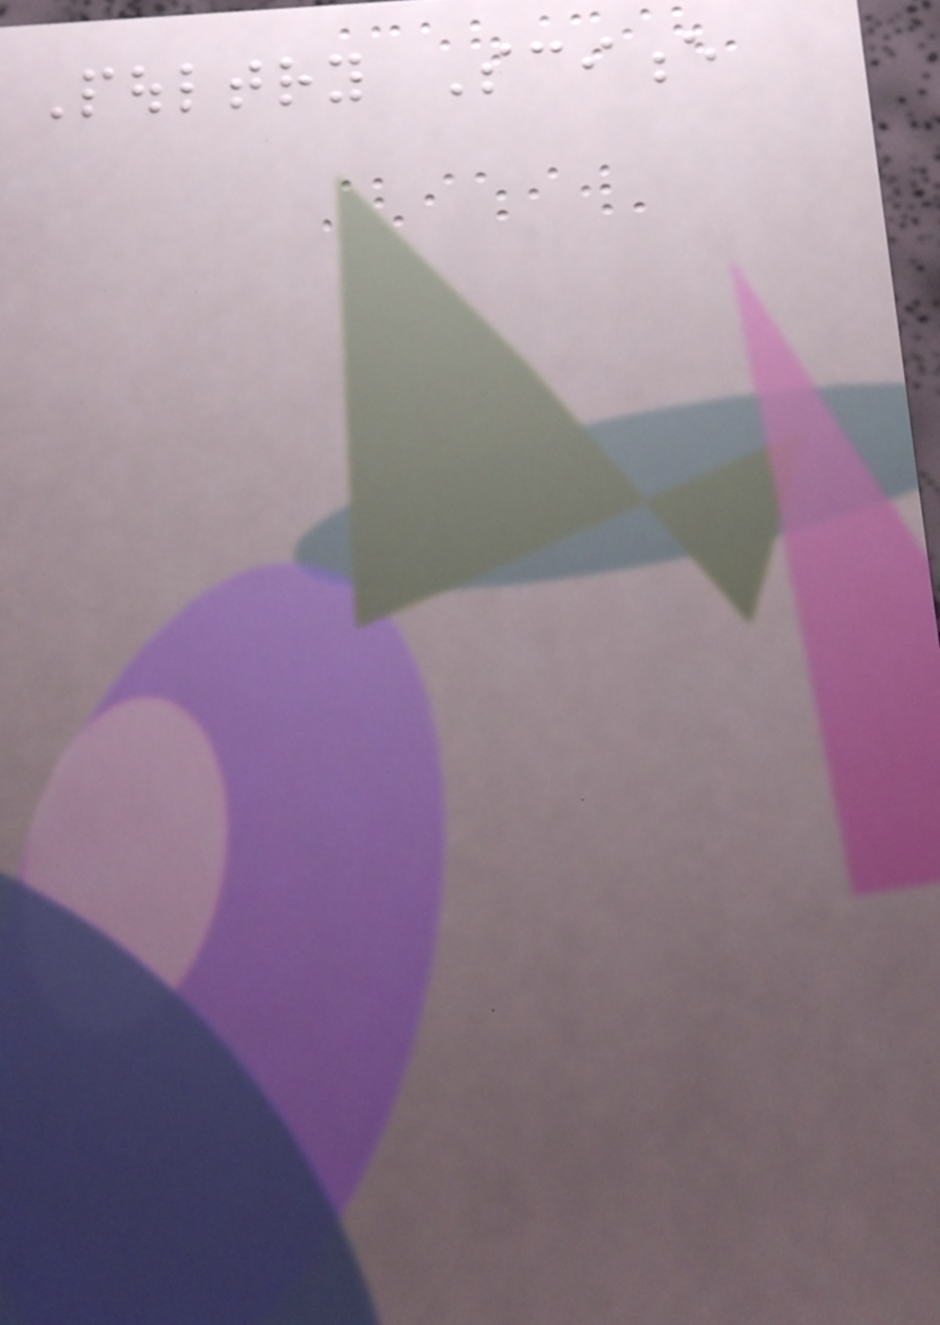Poultry Science
